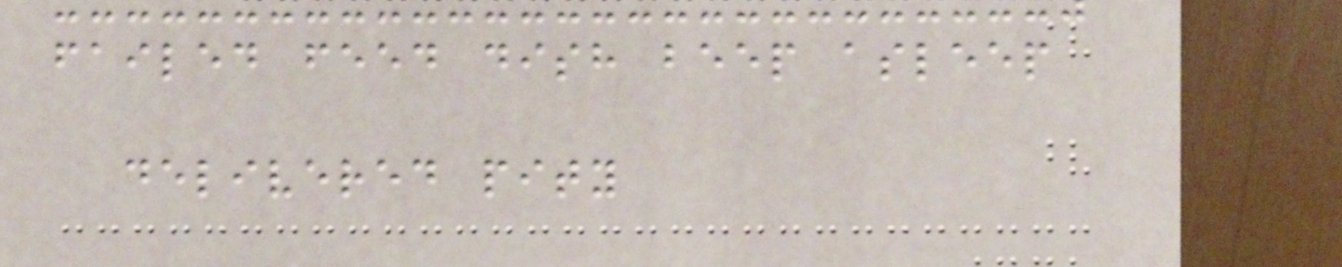failed feed dish beep asleep
delivered pity
